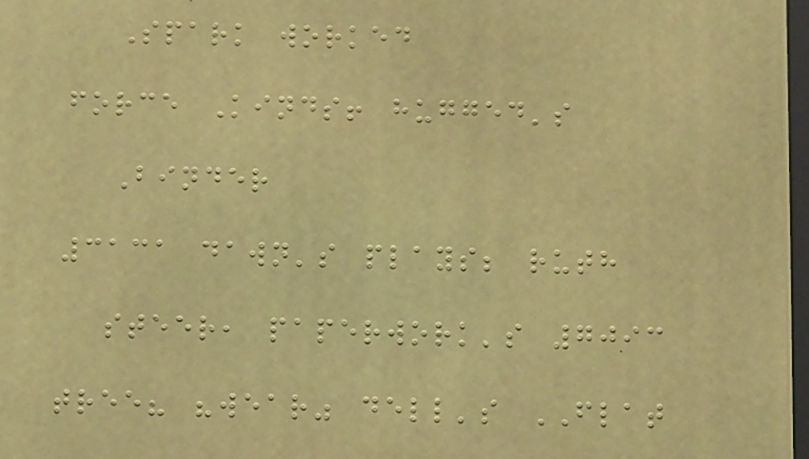Spark worked
force Kinds! hugged's
Binder
3131 dawn's plays; ruth
steer, paperwork's 7093
tree? "wear" dell's FLAT
